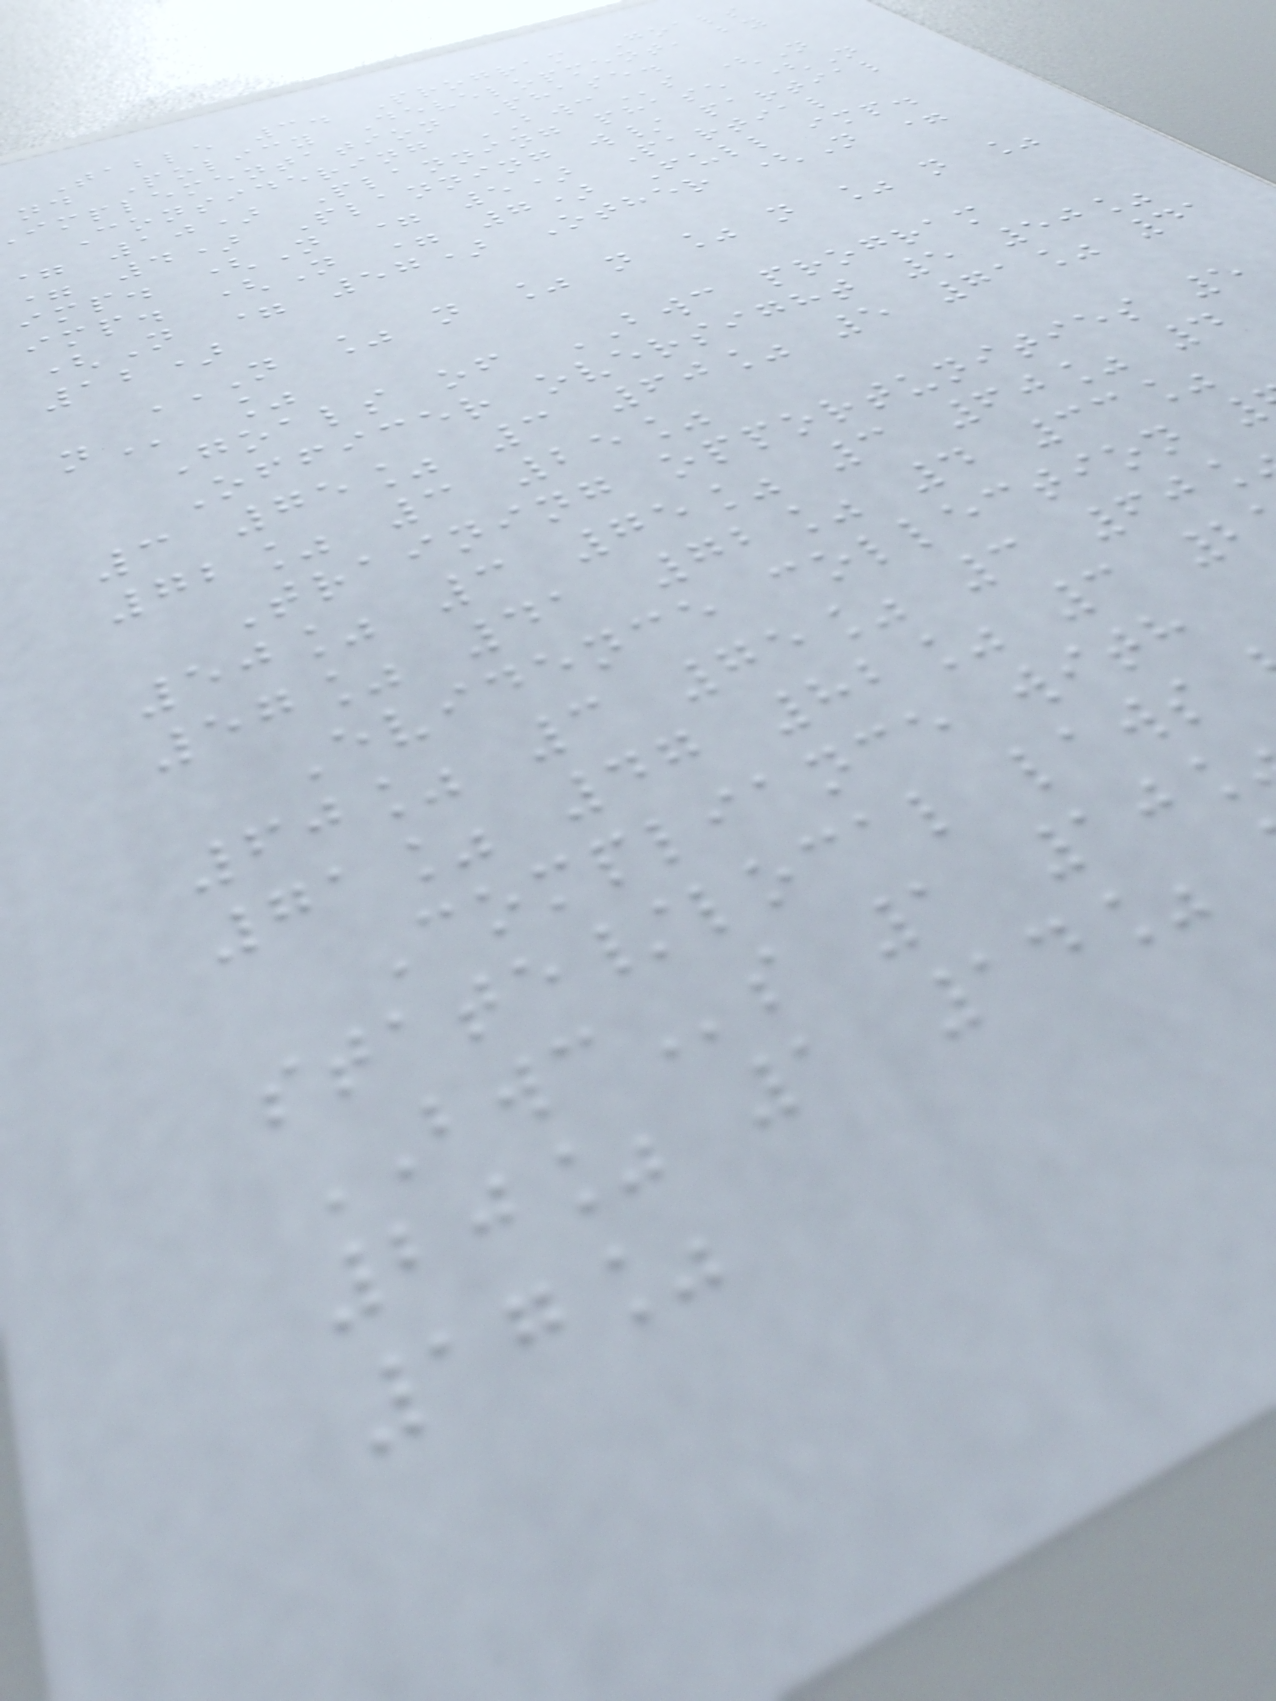Table 3. Program Goals
nd Policy Development, by
implementation Phase.
Considering BWCs (N
= 10) Planning phase (N
= 4) Planning w/ partial
imp. (N = 5) Partial
imp. (N = 7) Full imp.
(N = 57) Other (N =
12)
N % N % N % N % N %
Goals of BWC program
Officer oversight 5 50%
3 75% 3 60% 5 71% 41
72% 3 25%
Training opportunities 5
50% 3 75% 3 60% 4
57% 41 72% 4 33%
Evidence collection
60% 3 75% 3 60
71% 47 82% 3 2
Compliance with
state/local laws
BWCs 1 10
20% 1 14%
17%
